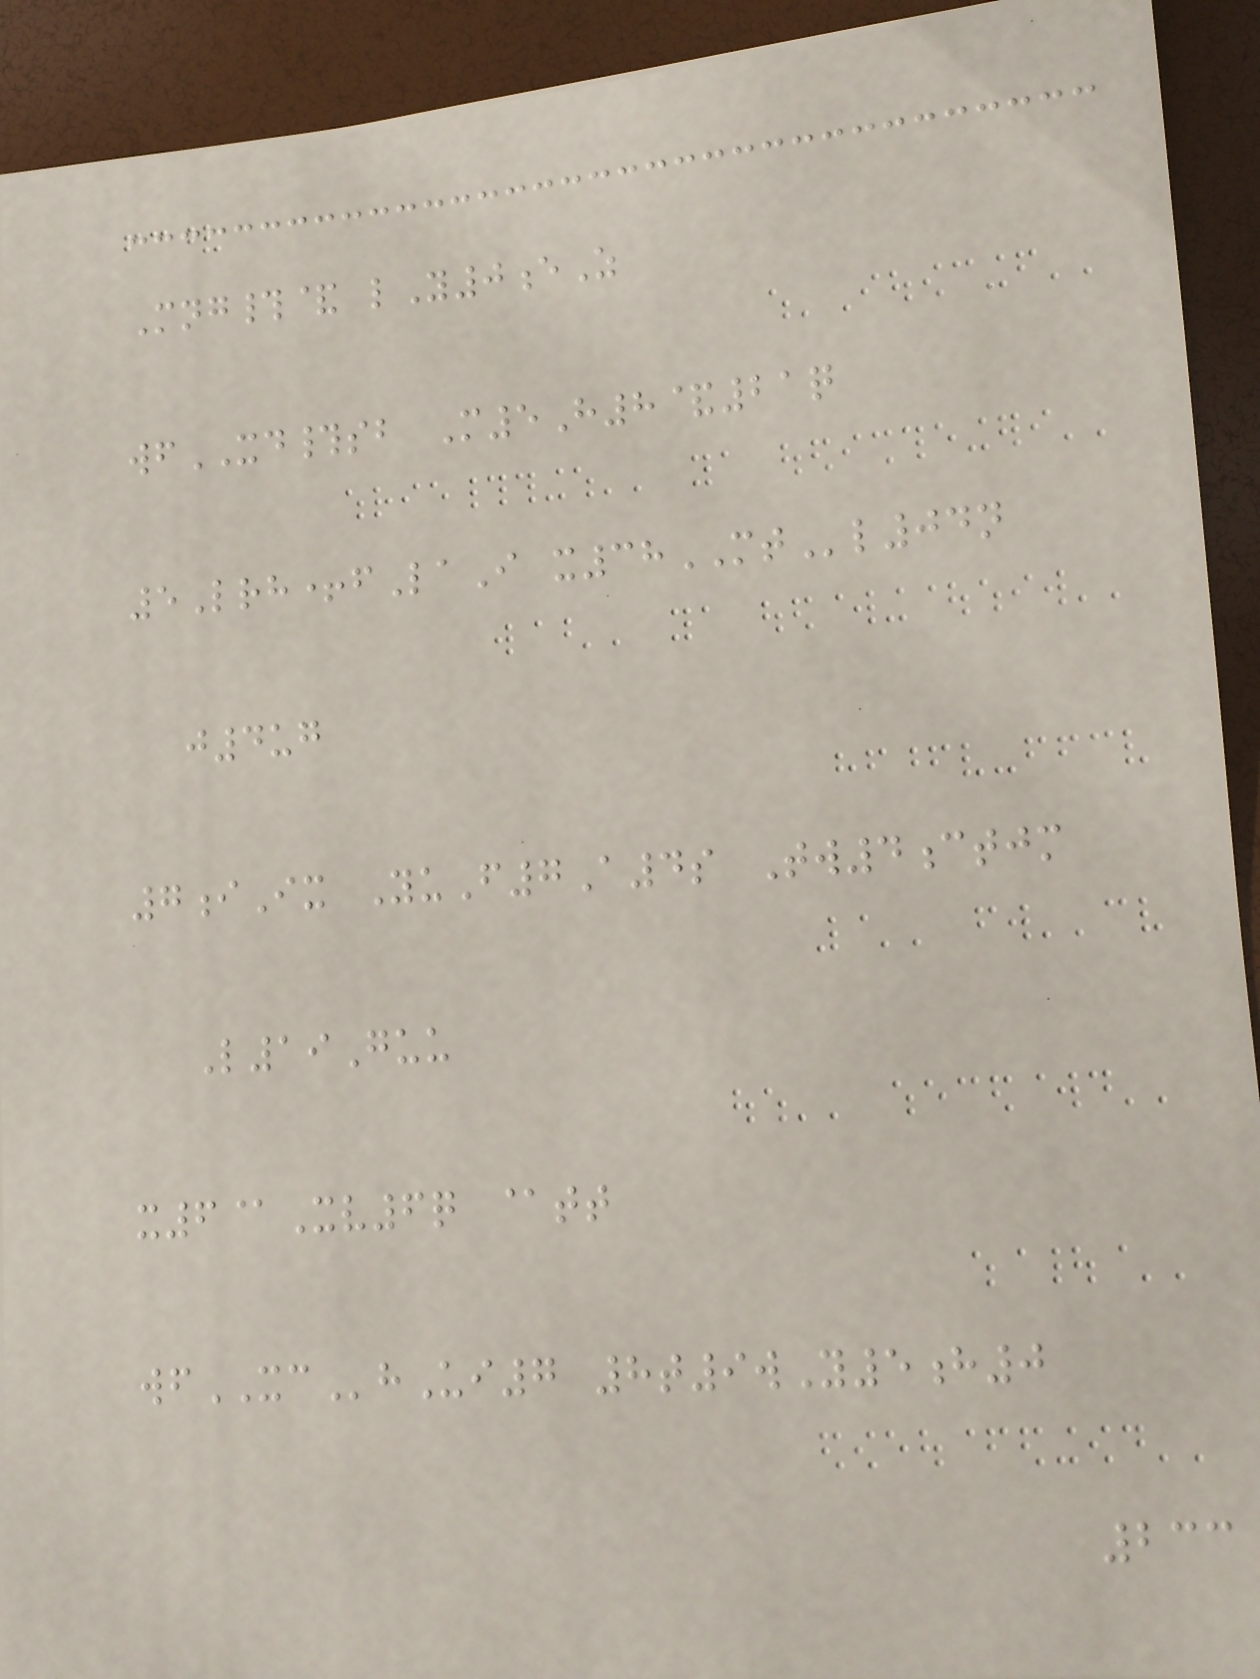Mng#& lY0eZ
wfXD#sb M5H8&21q
5Lrh+fLaI x38MTl04n
j4ug
7iIx YuF7A4s Tw4ctjm
L19Guu
x6@Xv6q @tt
wfXChUi7 8t9wY5h0
233
